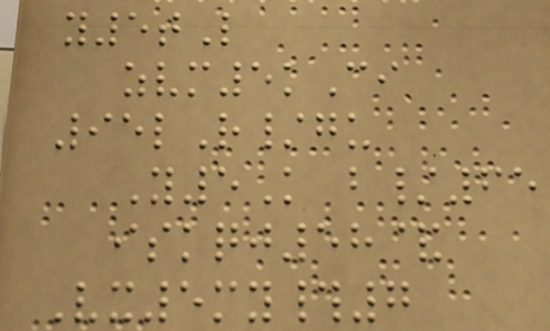y5tL
zvm5kCi
95lR/gu
Y5K b/65
iskqj58&
Vx5my#7
